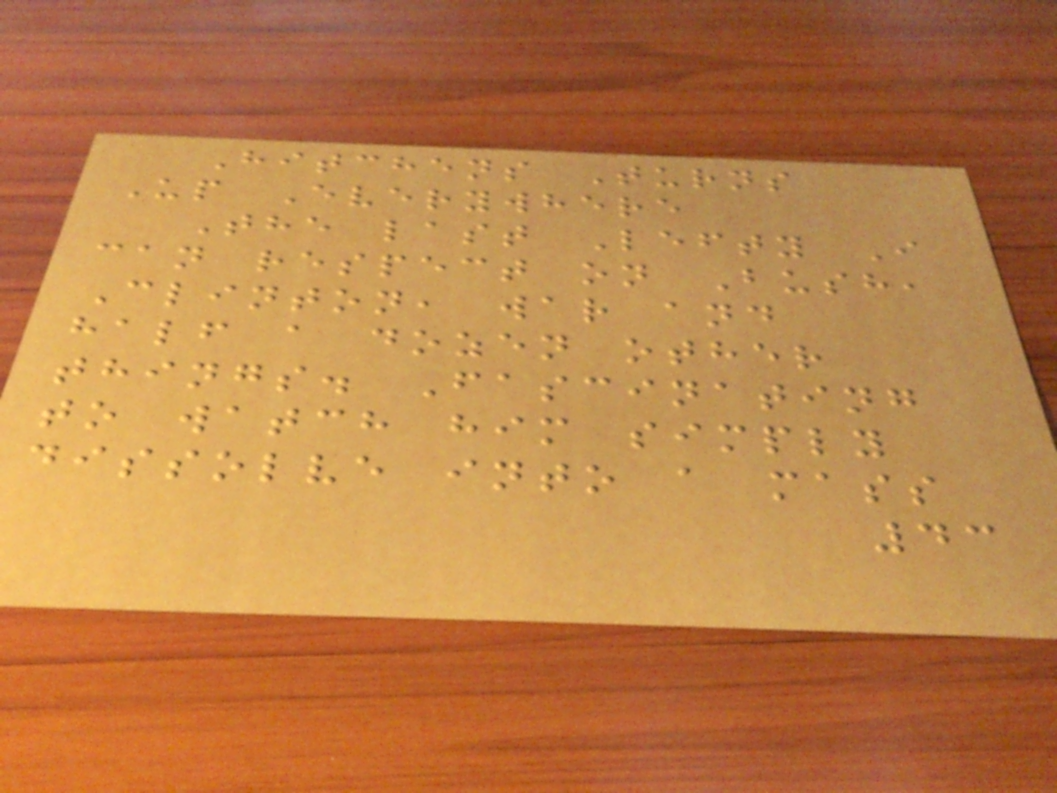Hitchens Turns
Up Everywhere
The last Lefty I
can respect on Bush,
Clinton, war and
half a dozen other
things. Fascinating
to watch him simply
dissolve into a mass
43
